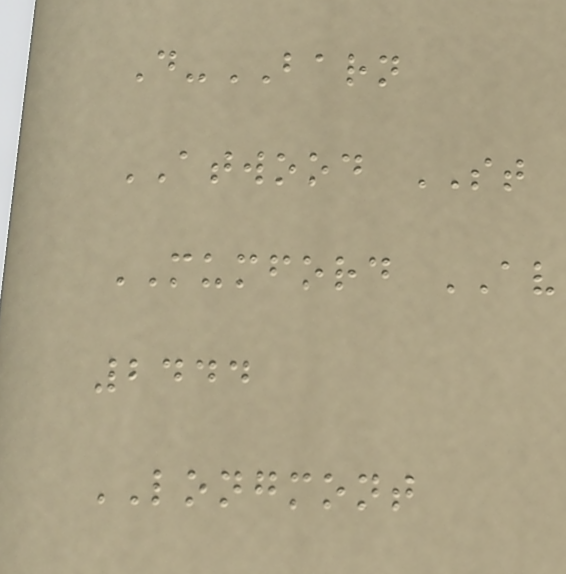D-BARN
ATWOOD ST
MUMFORD AV
2444
LONGMONT
